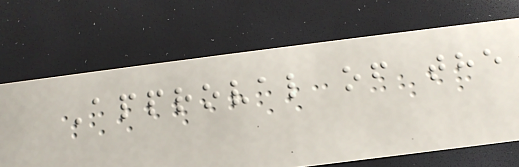Approval of the
